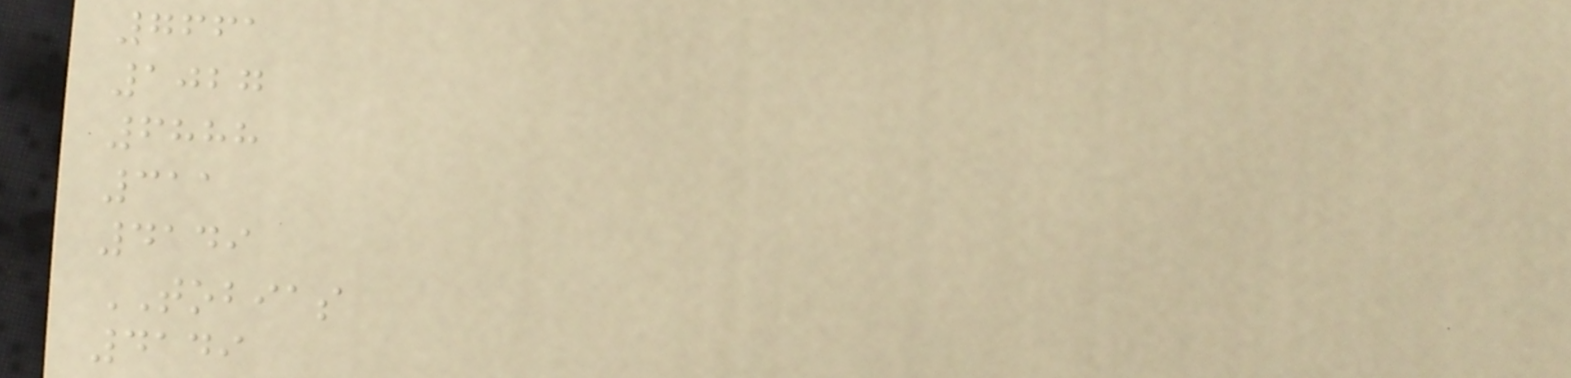7661
1027
6888
311
4149
TOBIAS
4149
